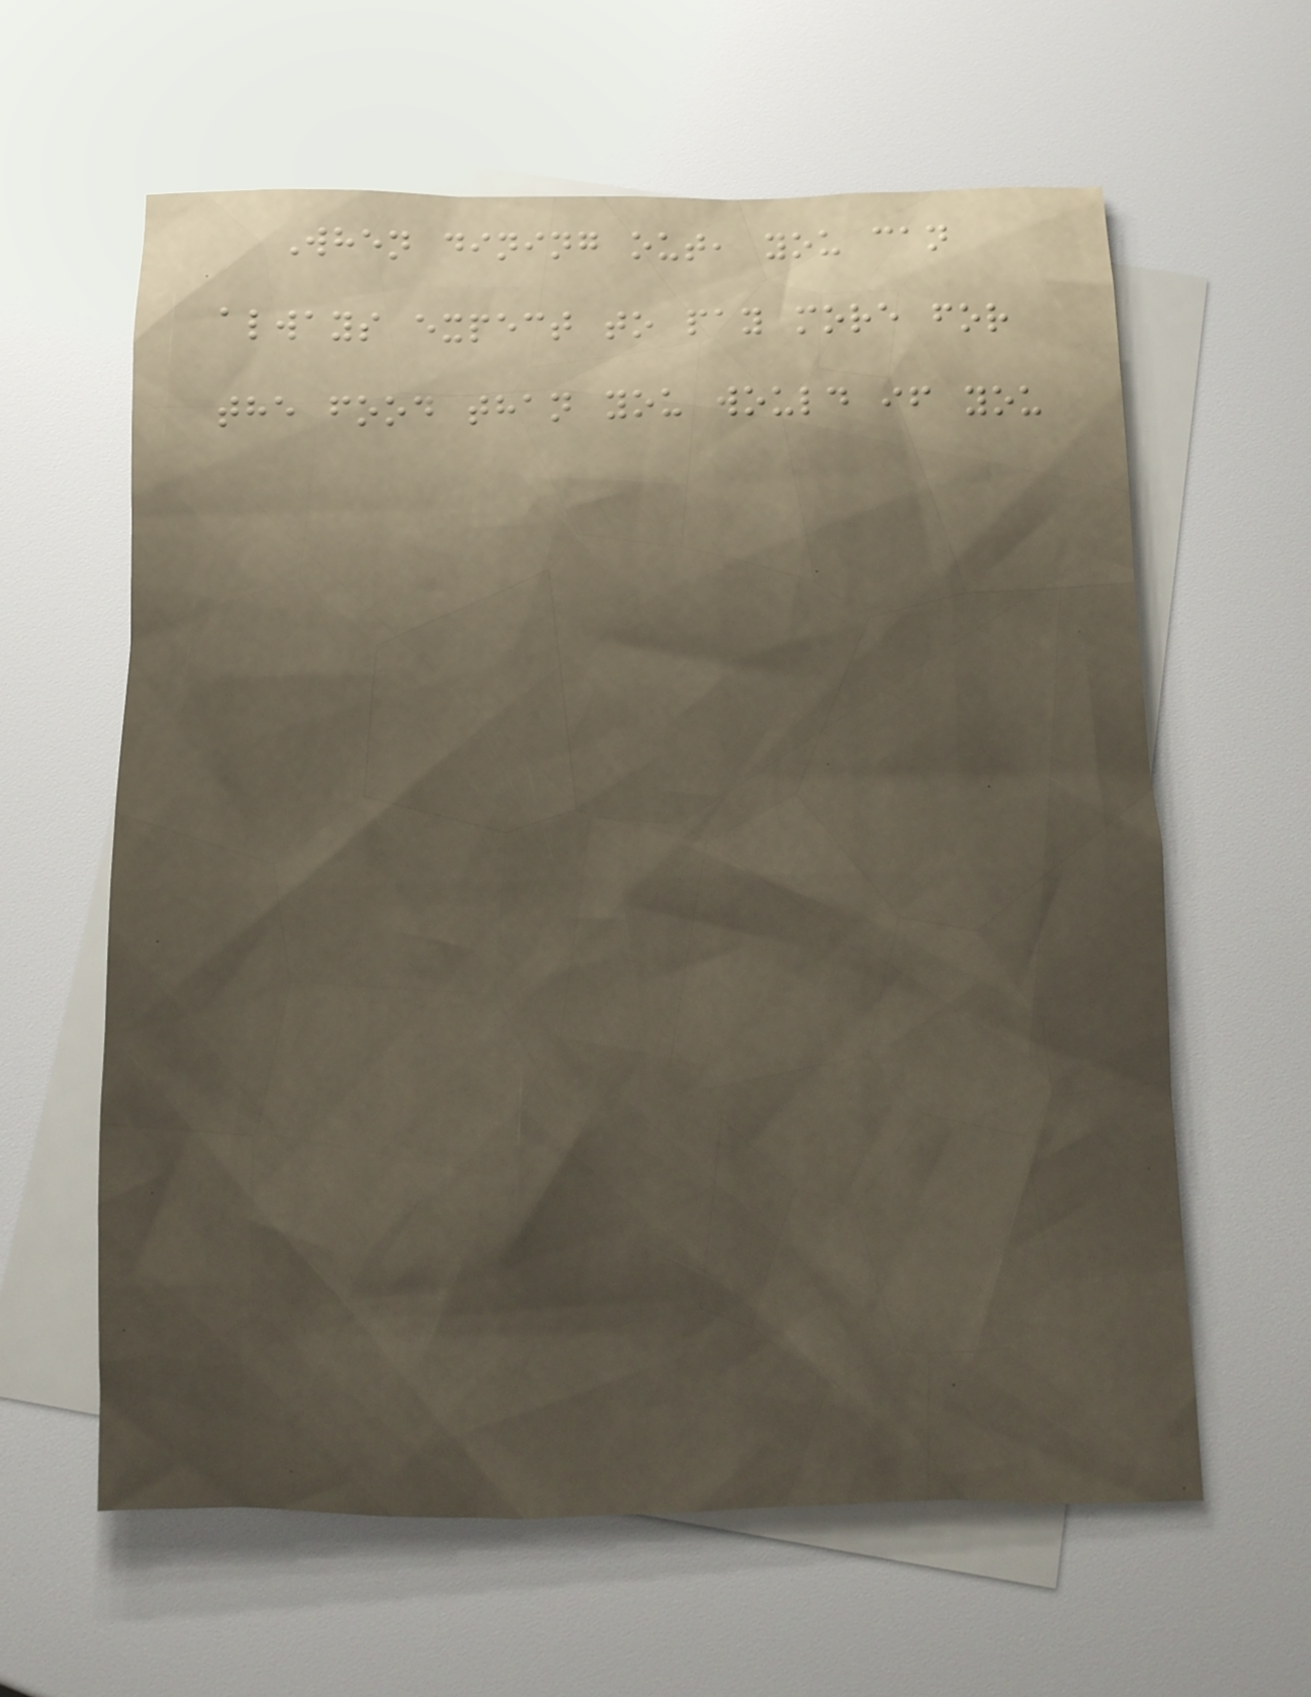When dining out, you can
always expect to pay more for
the food than you would if you
